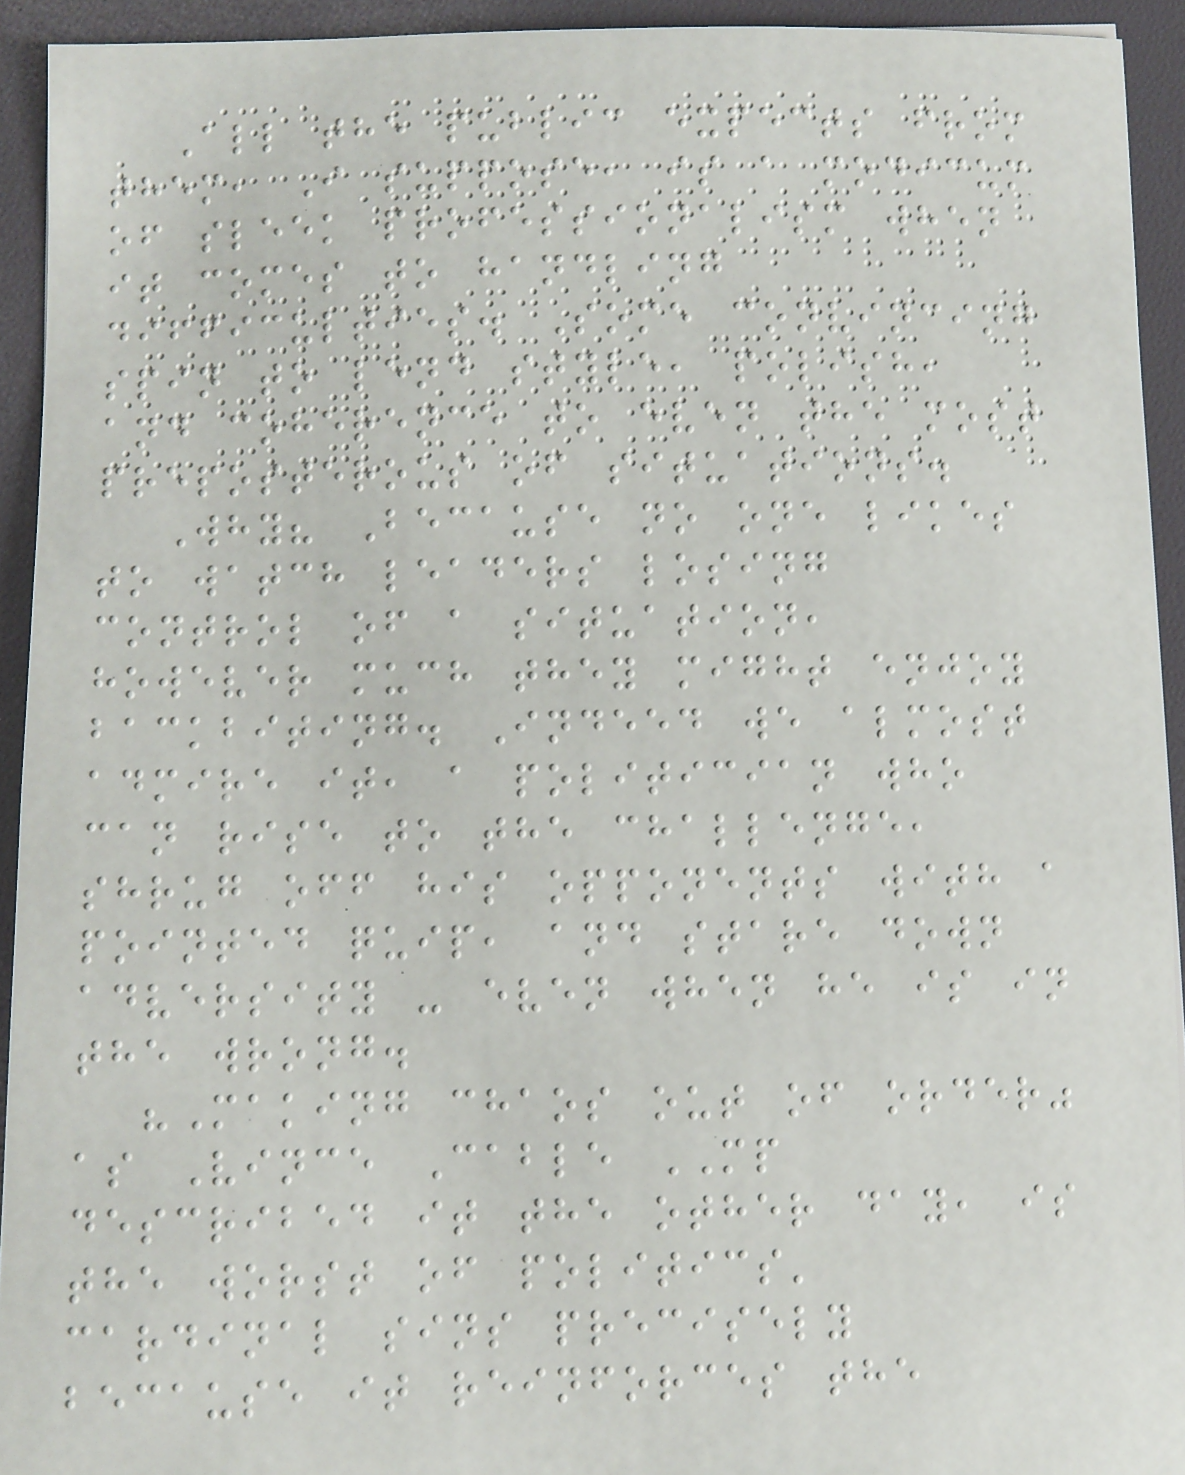All the public expects from
them, I suppose, is a modicum
of sleek professionalism when
it comes to handling
difficulties. Some convincing
spin to lend style, polish,
and coherence to even the most
preposterous of situations.
Why? Because no one likes
to watch leaders losing
control of a situation,
however much they might enjoy
backbiting. Indeed we almost
admire it, a politician who
can rise to the challenge,
shrug off his opponents with a
pointed quip, and stare down
adversity - even when he is in
the wrong.
"Making chaos out of order"
as Vince Cable MP
described it the other day, is
the worst of politics'
cardinal sins precisely
because it reinforces the
